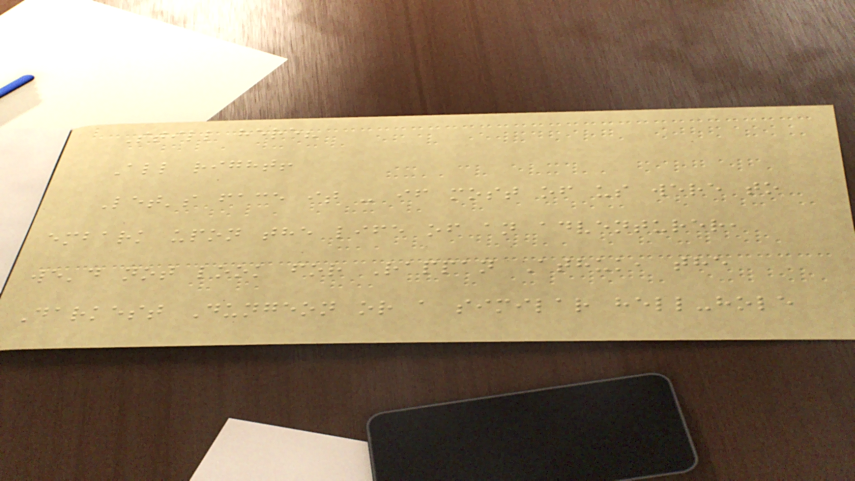Still here?
All right!
Let's face it - if most of us were to
embark upon the life of an adventurer,
we'd not look for Rappan Athuk, the
Darkest Dungeon or a similar hell-hole
